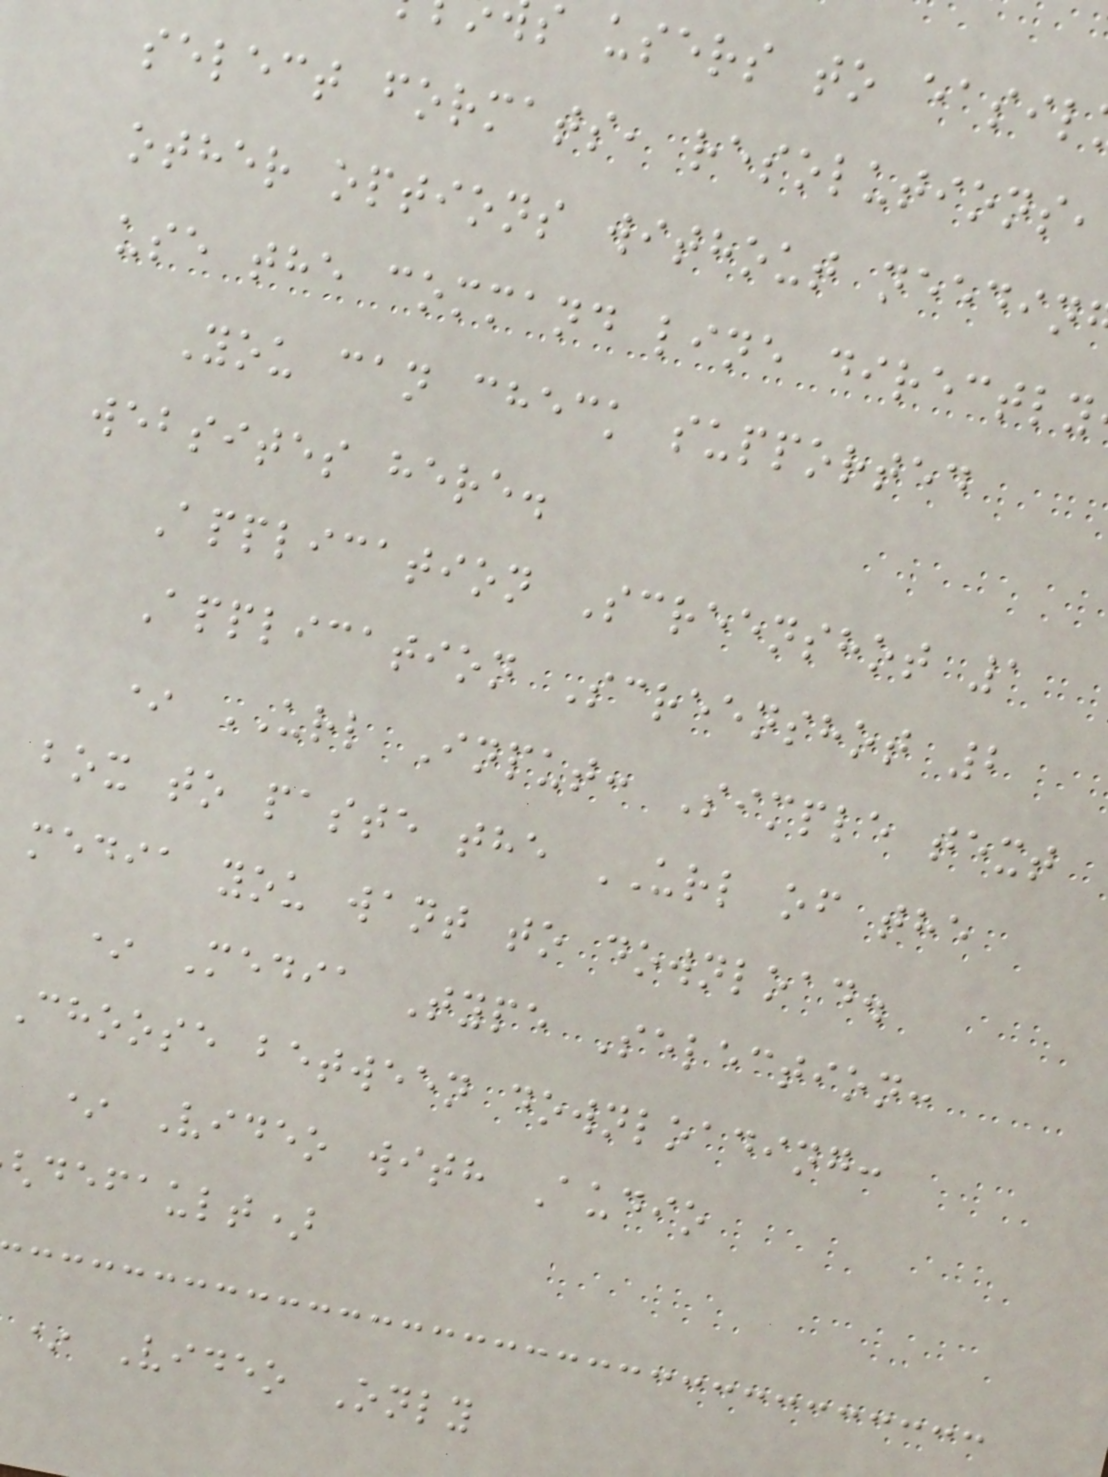s users to easil
select formats, resolutions,
other options without needin
use the command line directly
You can check supported
websites here.
Application Screenshot 1
Application Screenshot 2
* URL Input: Simple text
box to paste the URL of the
media you want to download.
* Media Type Selection:
Choose between downloading:
* Video with Audio
default)
* Video Only
